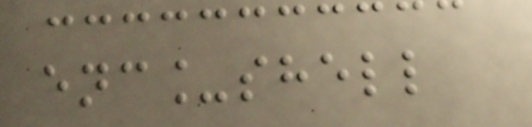enc_shell
